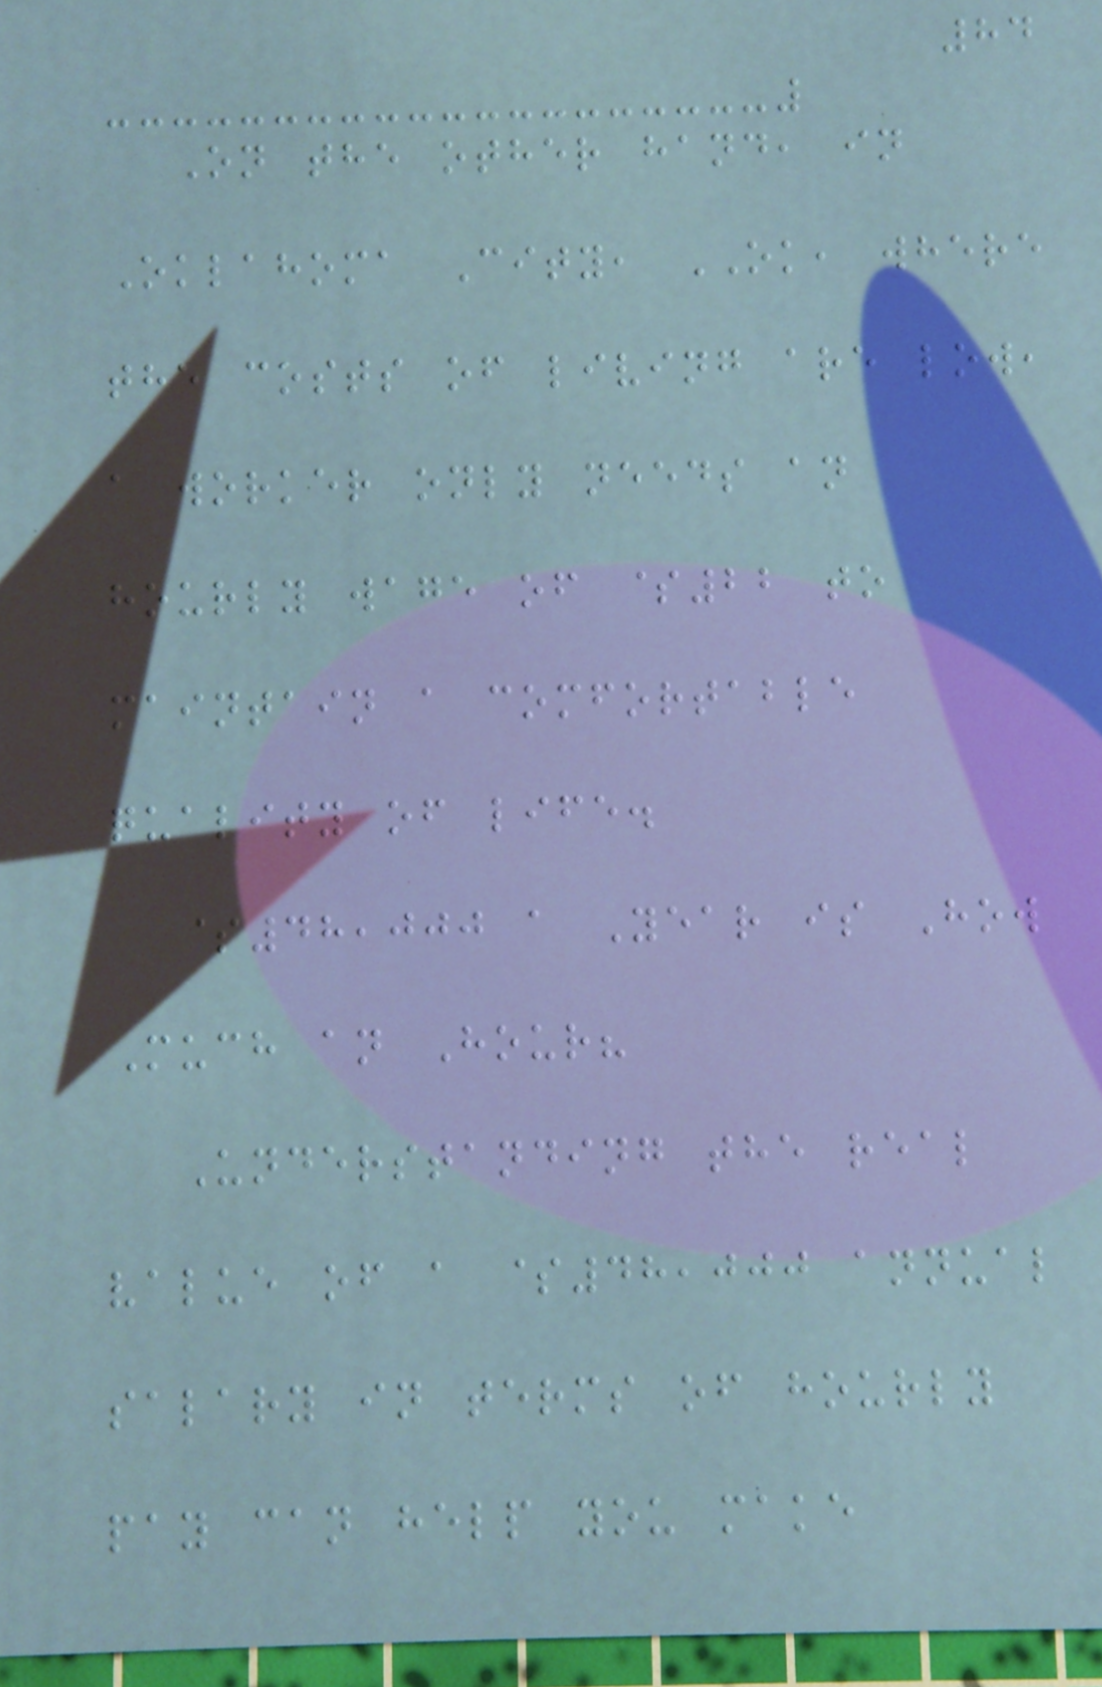84
On the other hand, in
Oklahoma City, OK, where
the costs of living are low,
a worker only needs an
hourly wage of $22 to
maintain a comfortable
quality of life.
$48,000 a Year is How
Much an Hour?
Understanding the real
value of a $48,000 annual
salary in terms of hourly
pay can help you make
